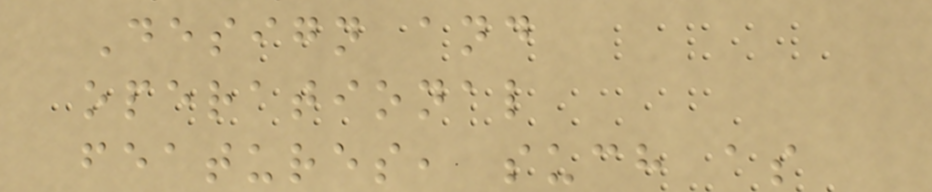Design and
operational
features, such as
